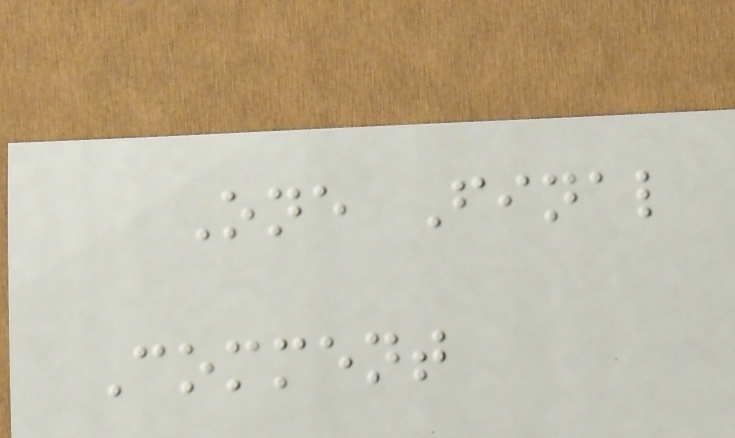One Final
Comment
